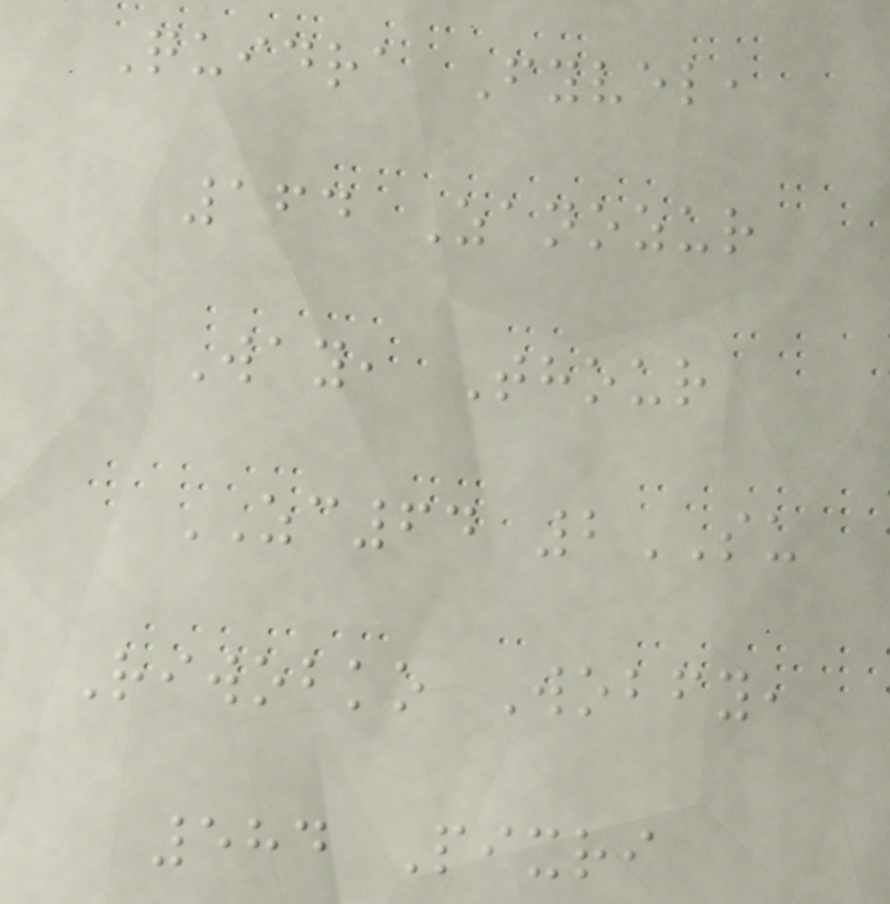Quidra Fyvel,
164 Zanozur
Way, Thour
ZC64 2SU
Riwobko Wobfy,
584 Pixri
